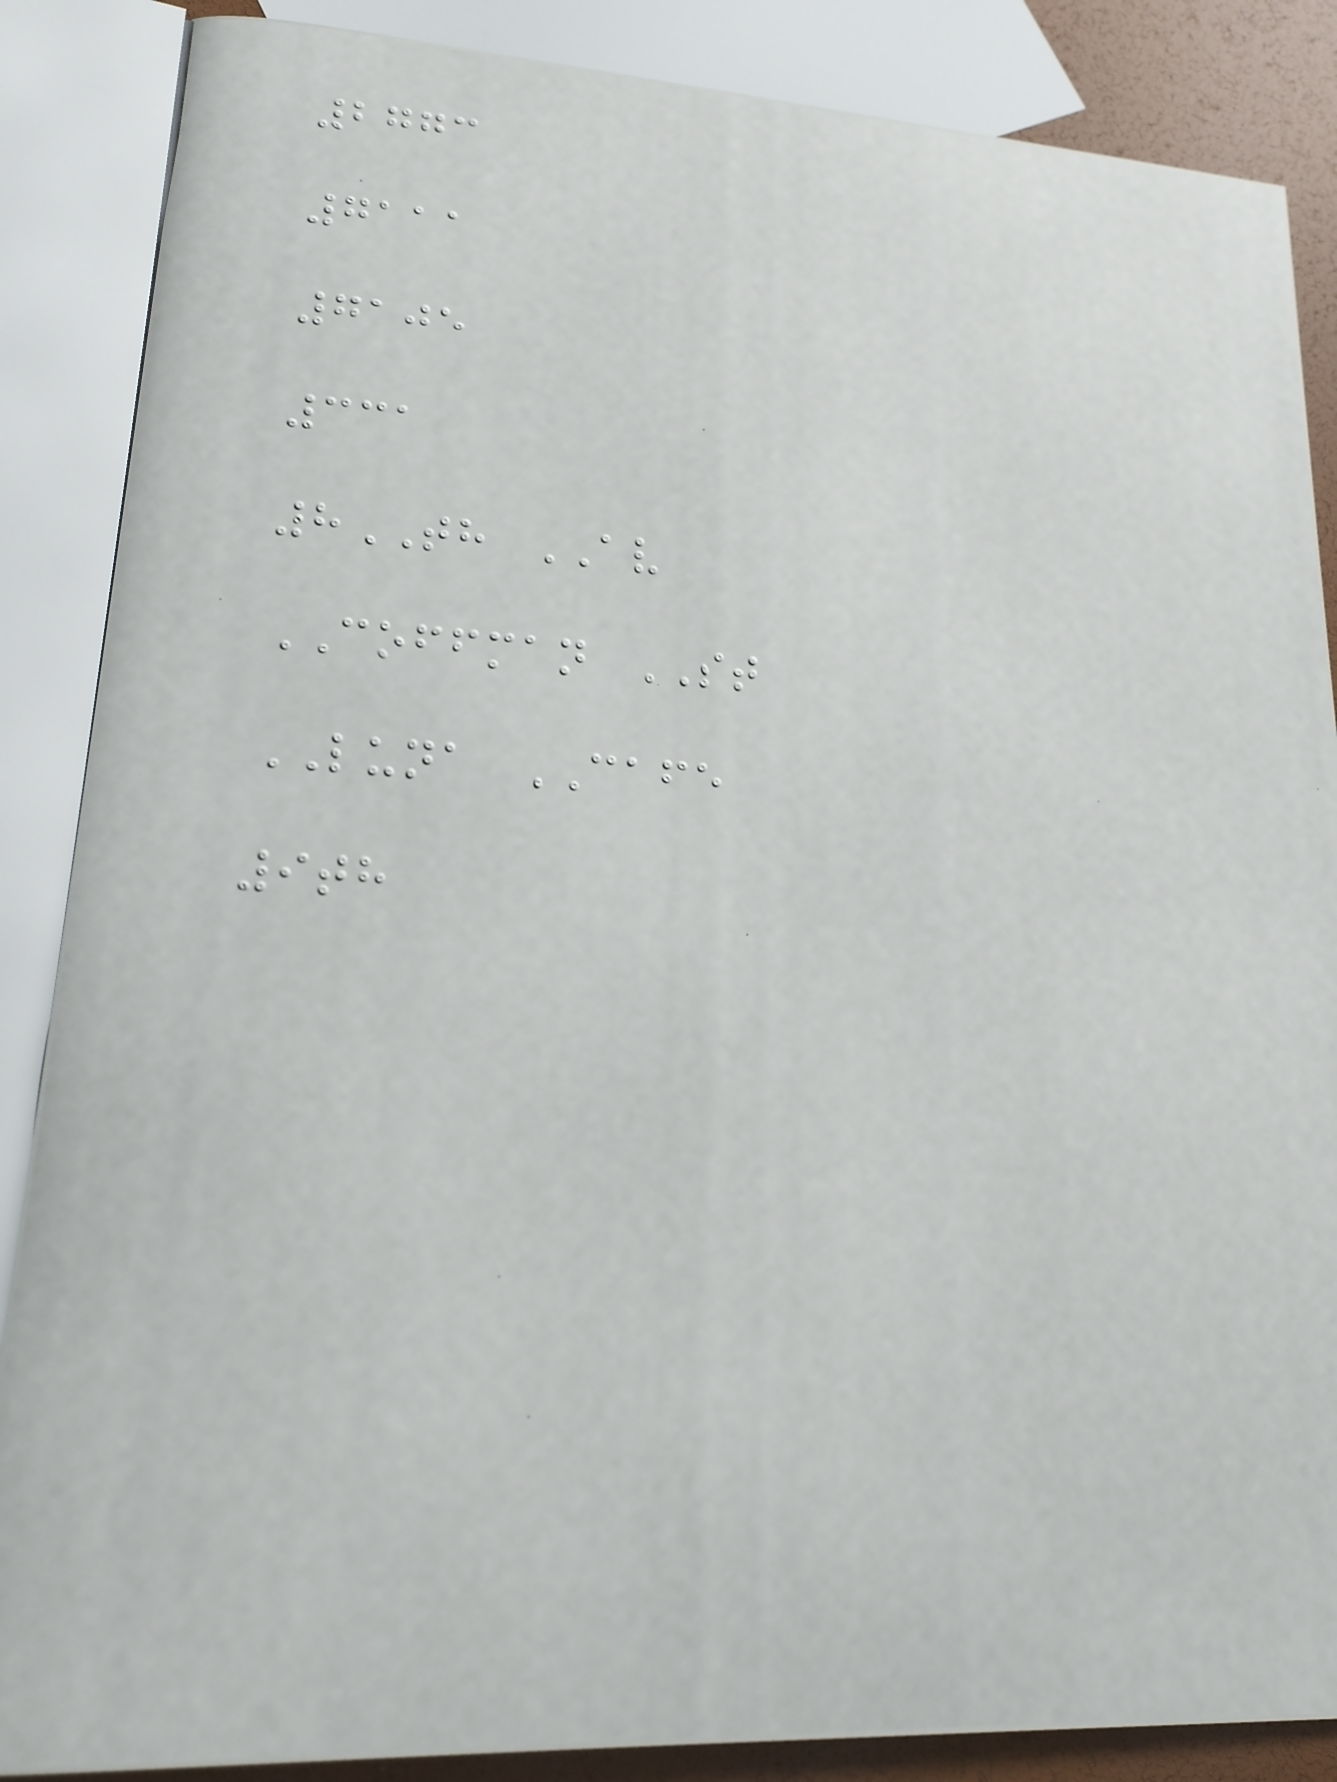2773
7111
7105
331
8TH AV
COFFMAN ST
LUNA CAFE
9th
